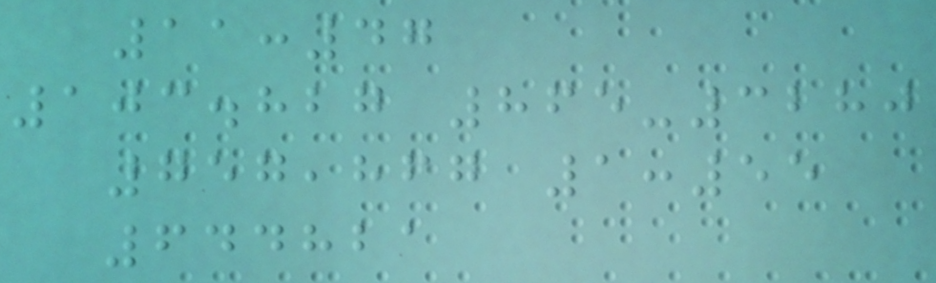11:47
103.827 865-3280
757,867 1:55
644821
